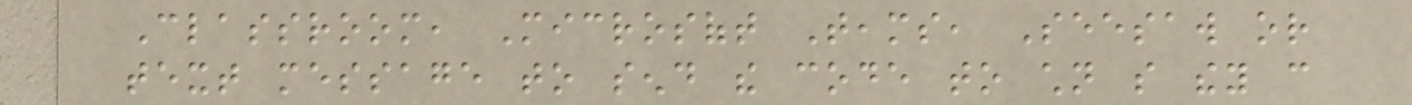Classroom, Microsoft Teams, Seesaw or
text message to send the code to children so they can
